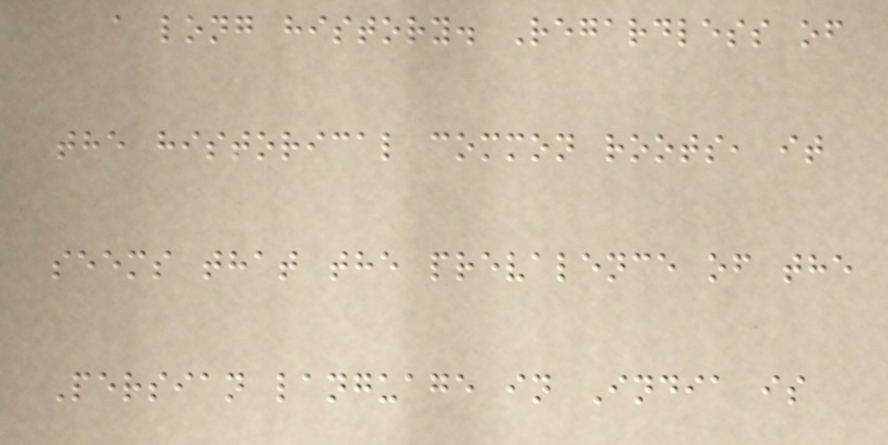a long history. Regardless of
the historical common roots, it
seems that the prevalence of the
Persian language in India is
